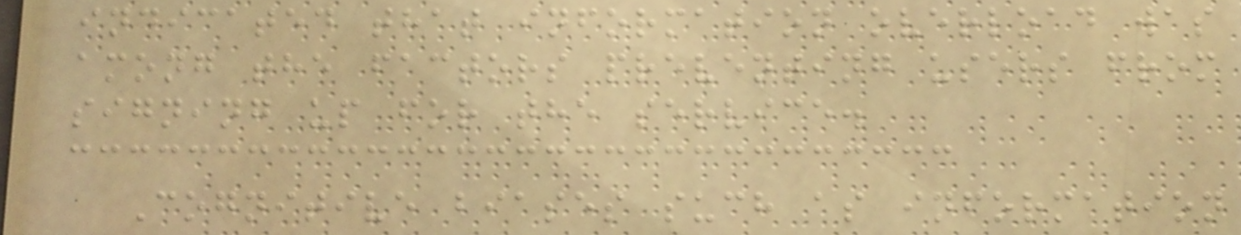indicated that information overload was
among the factors preventing users from
signing up for the service.
Cognitive biases such as information
